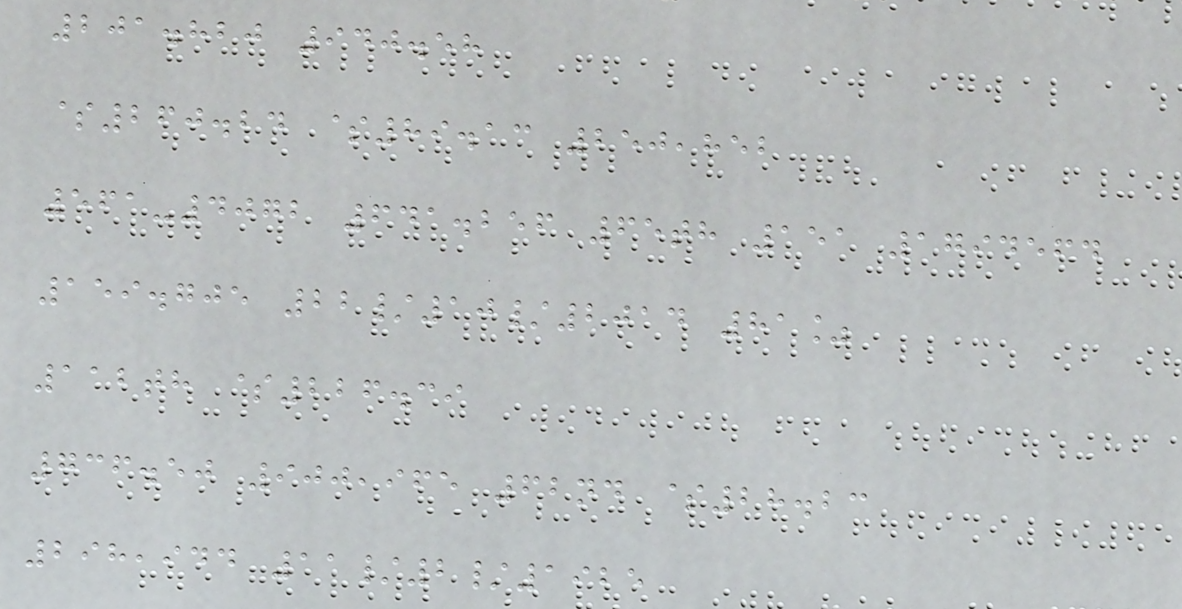201.820 940.58
$260.24 $89.13 250,852
561-4072 641.256 65th 151 1794564
159.705 22/10/2014 81%
112th $226.39
736.50 900,965 62nd $28.23
298,944 11/2/1925
